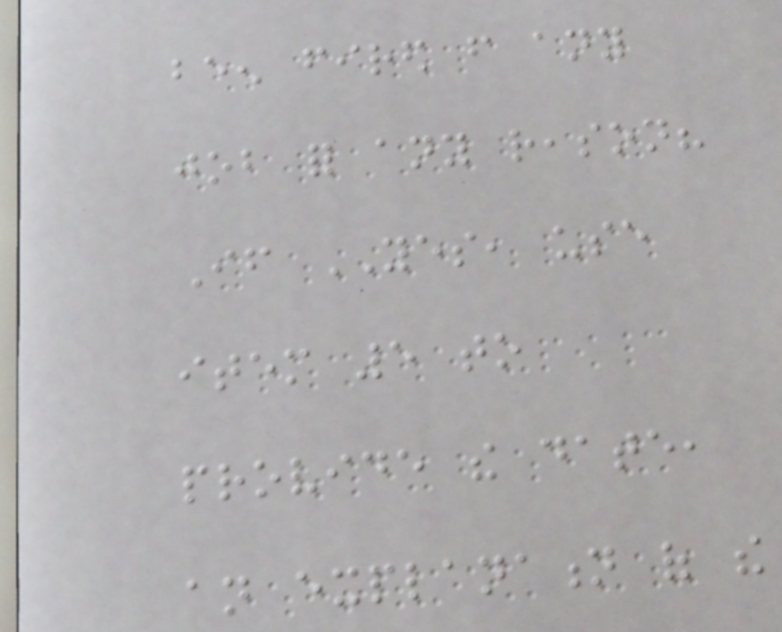been fired from any
job for any reason?
If YES, use
item 5 to
provide the date,
an explanation of the
